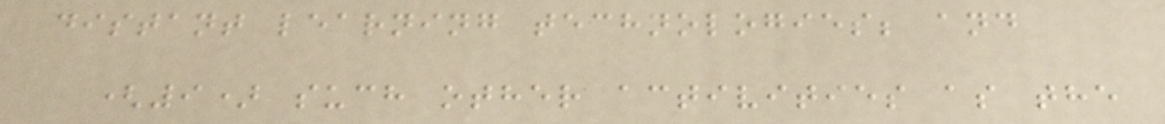distant learning technologies; and
(9) such other activities as the
